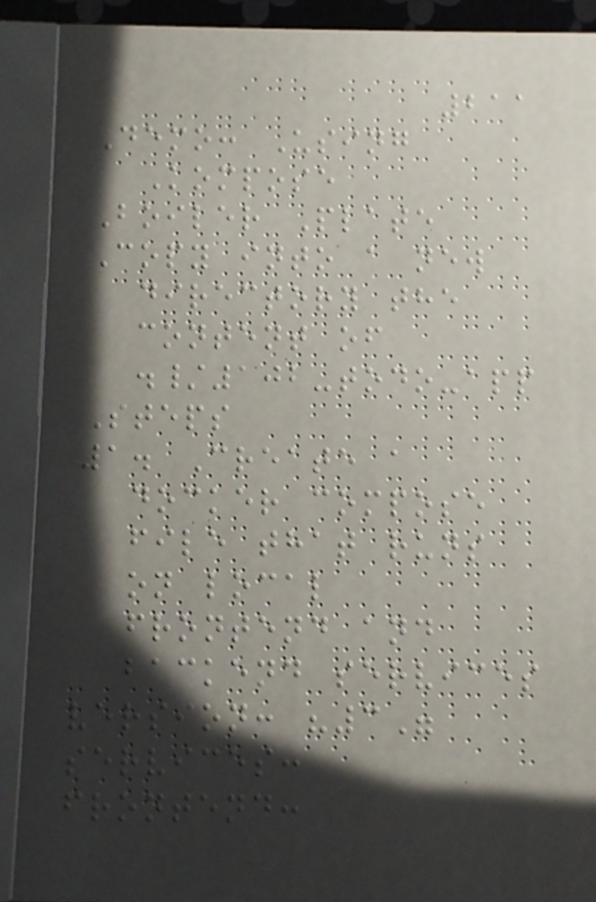211
Demo: Using
Kompose
Boiler Plate
Copy into a new
directory the
content of
./102-todo-app
Steps
1. Create a
docker compose
file that runs
on local
frontend and
backend services
version: "3"
services:
frontend:
